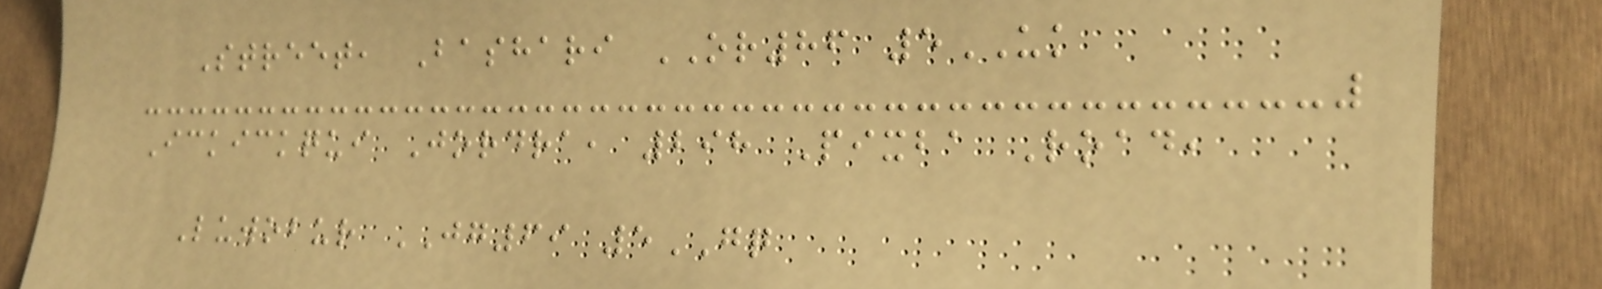Street, Bashari OR86 5UK
Ickickqui Jordra, 298 Pixba Road,
Luwobur JG69 5GQ
